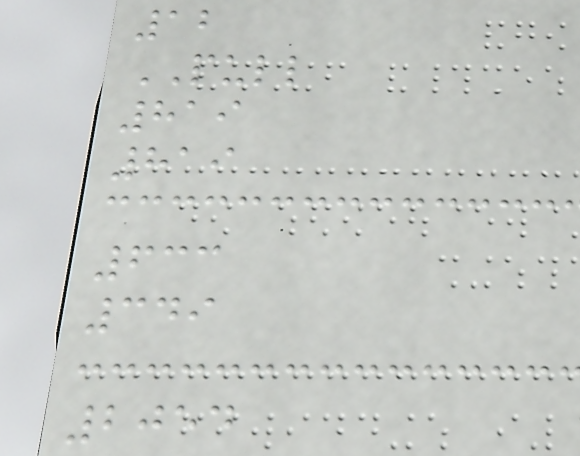12
PULL
819
819
633
349
2054
